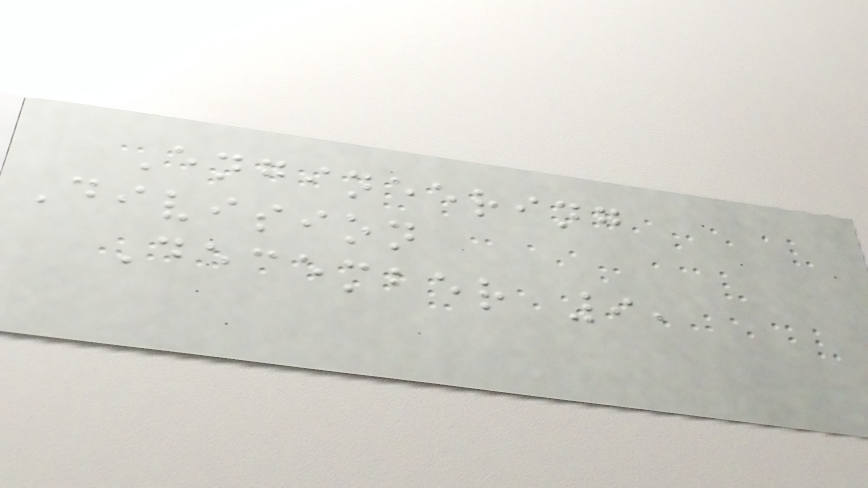Engineering
Division
December 9,
